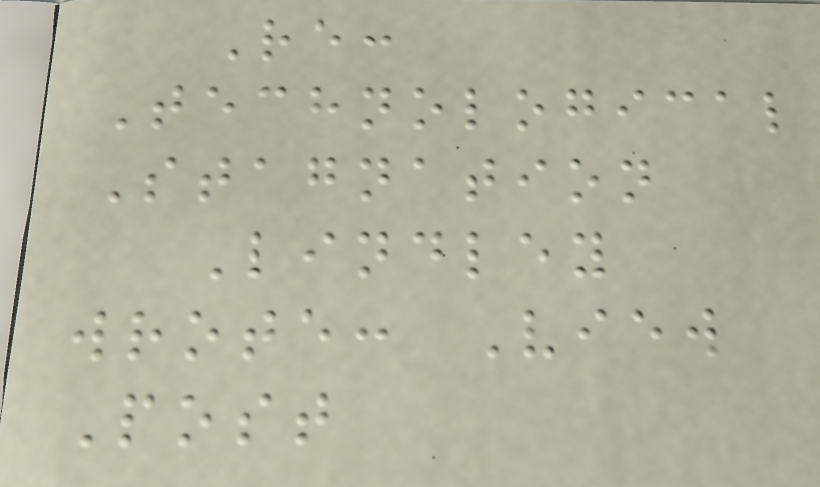Re:
Technological
Stagnation
Lindley
wrote: View
Post
